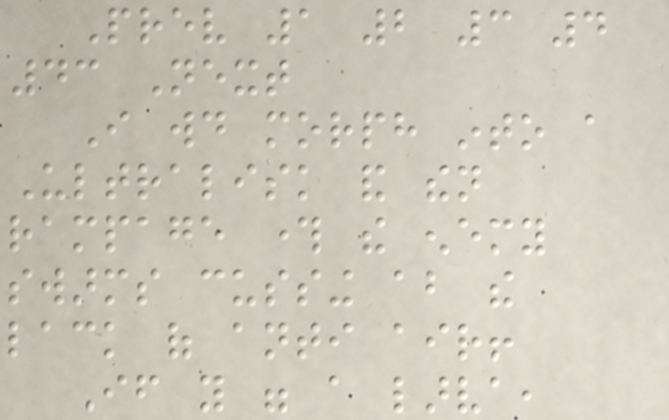Prev 1 2 3 4
43 Next
I would morph into a
Ultralisk and then
rampage through the enemy
swarms cussing about the
lack of anti air!
If you were a larva,
